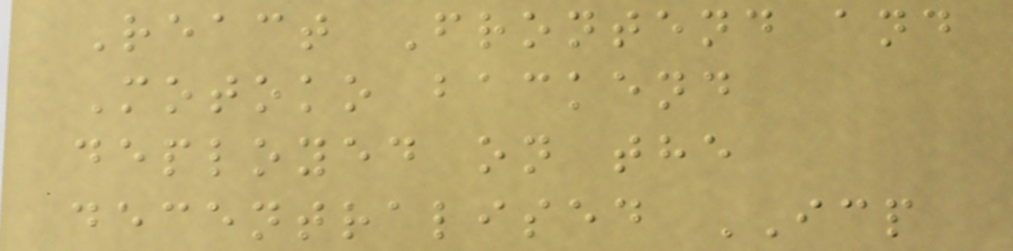React Frontend and
Motoko backend
deployed on the
decentralised ICP
